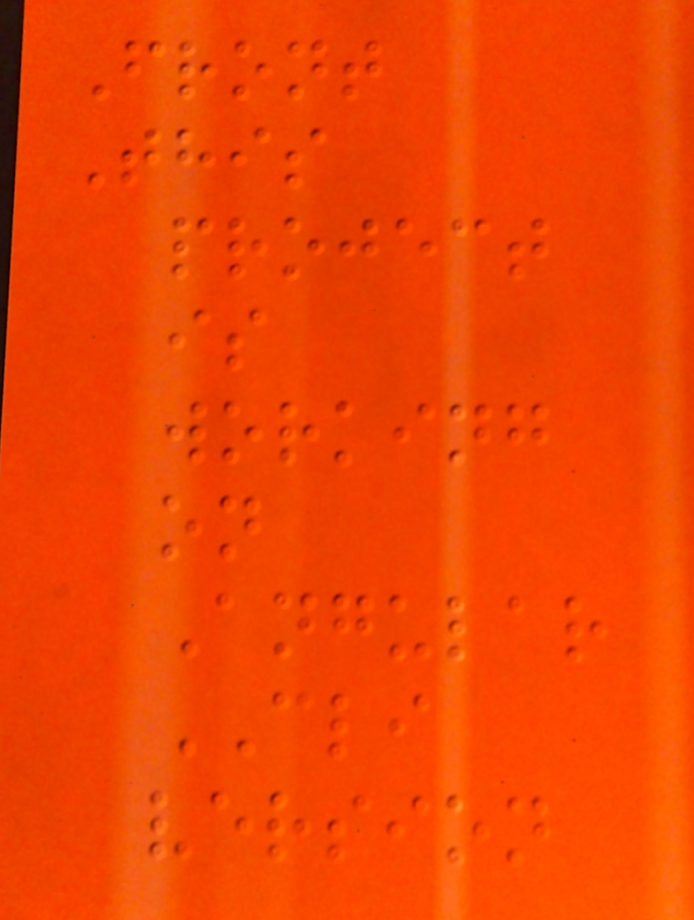Front
This
project
is
working
on
Angular
CLI
version
